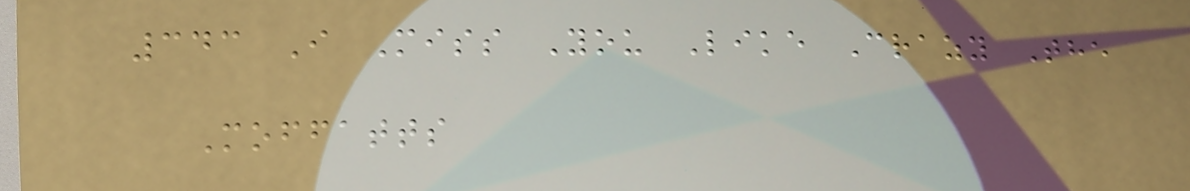343 I Miss You Like Crazy The
Moffatts
